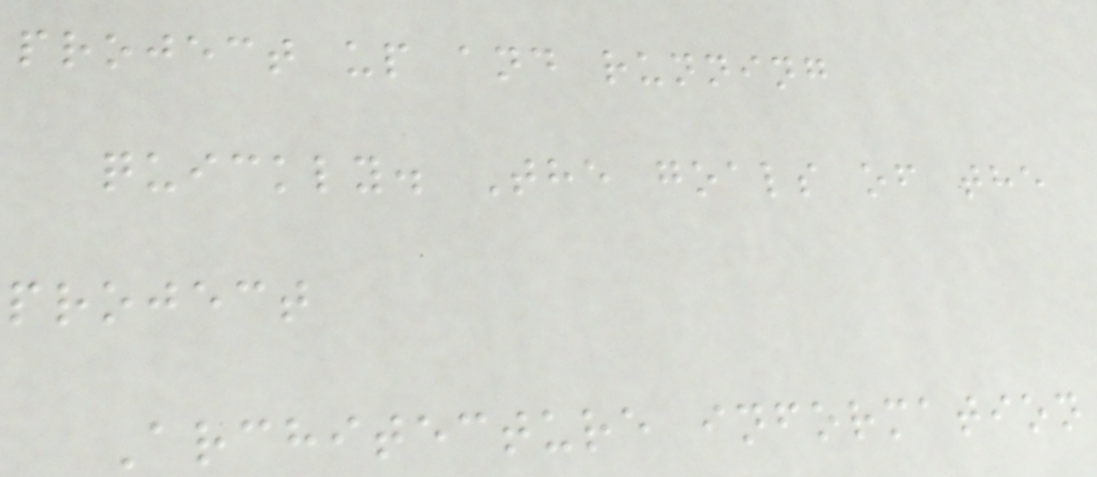project up and running
quickly. The goals of the
project
Architecture information
